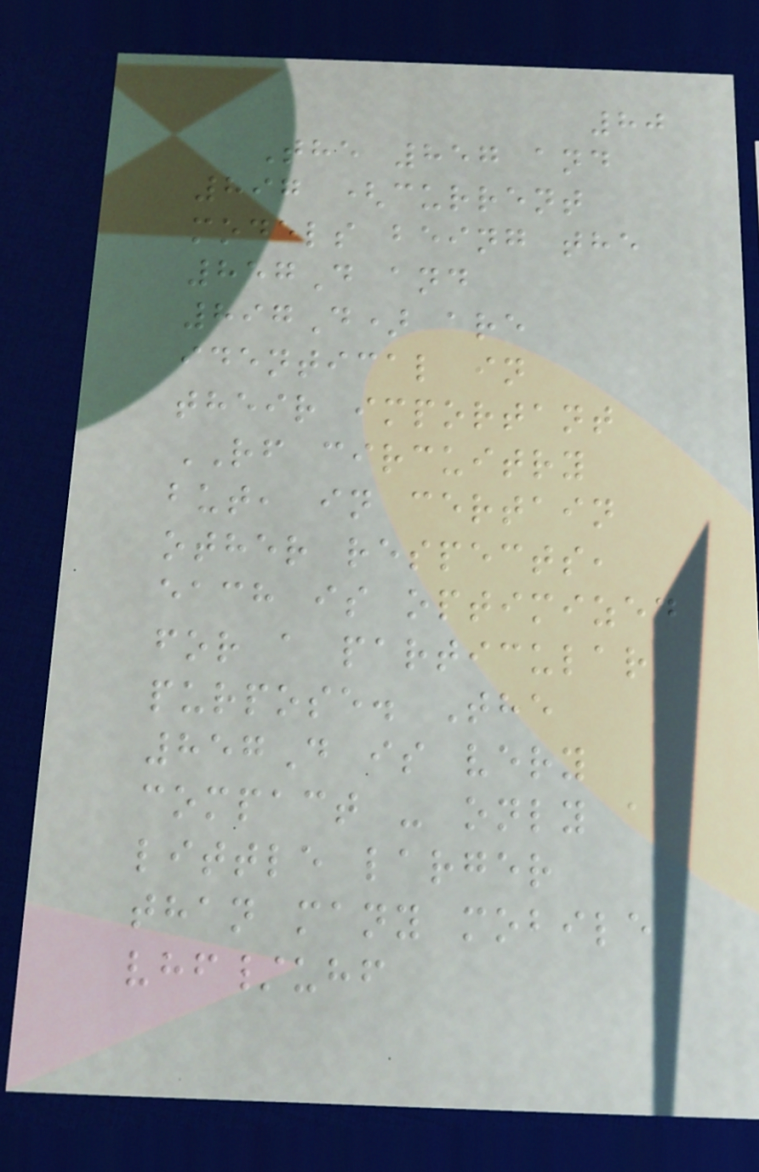80
The 857 and
897 (current
models being the
857D and
897D) are
identical in
their important
RF circuitry
but, in certain
other respects,
each is optimized
for a particular
purpose. The
857D is very
compact - only a
little larger
than many mobile
vhf/uhf
